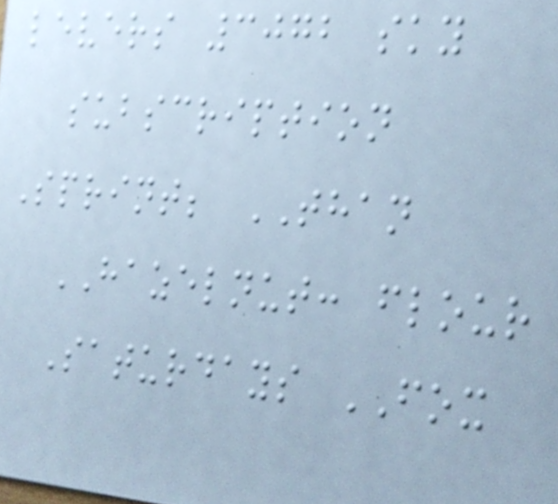levers 3072 sky
subscription
Sprint; THAN
HAZELNUT: flour
Saturdays FOX
